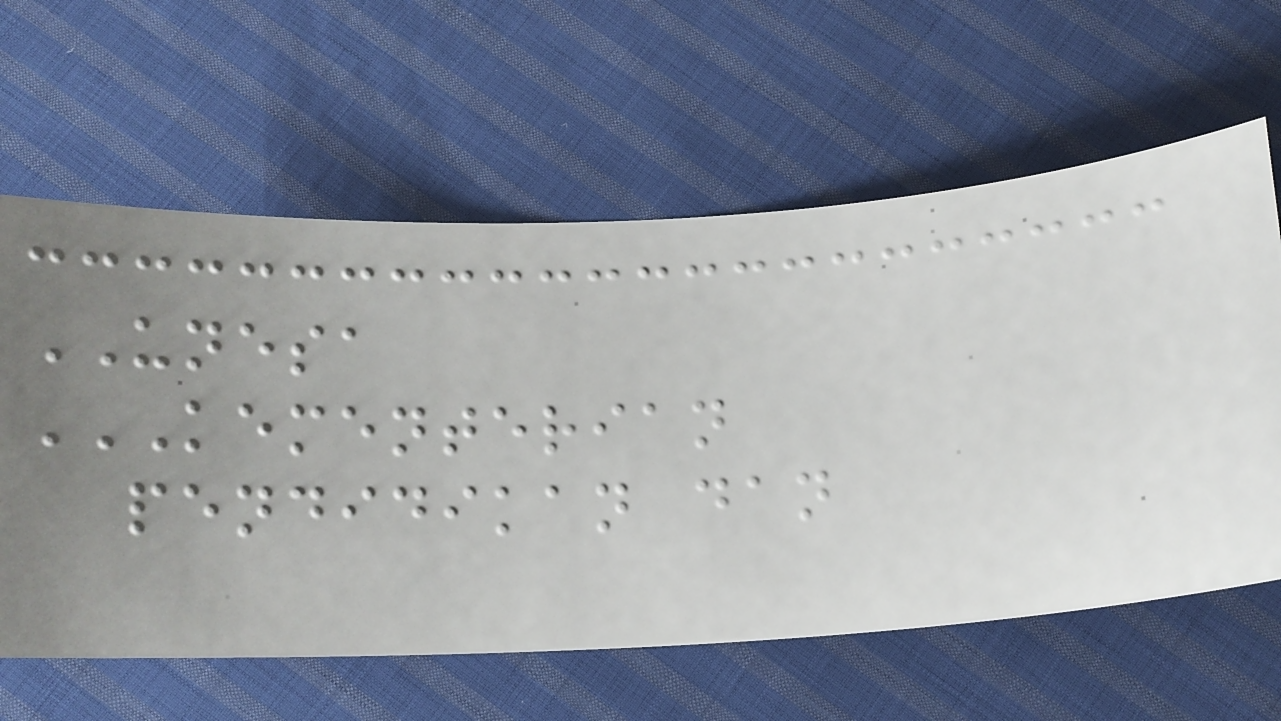UNESA
KEMENTERIAN
PENDIDIKAN DAN
